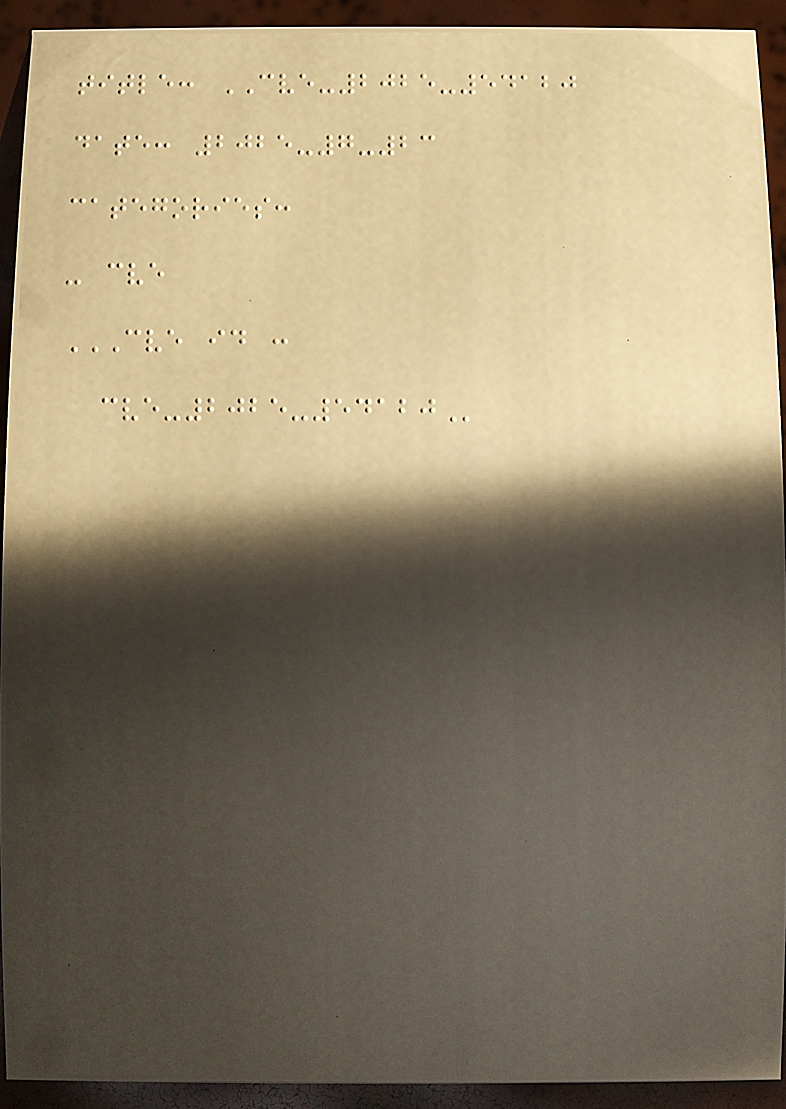title: CVE-2025-54120
date: 2025-7-23
categories:
- cve
CVE ID :
CVE-2025-54120
